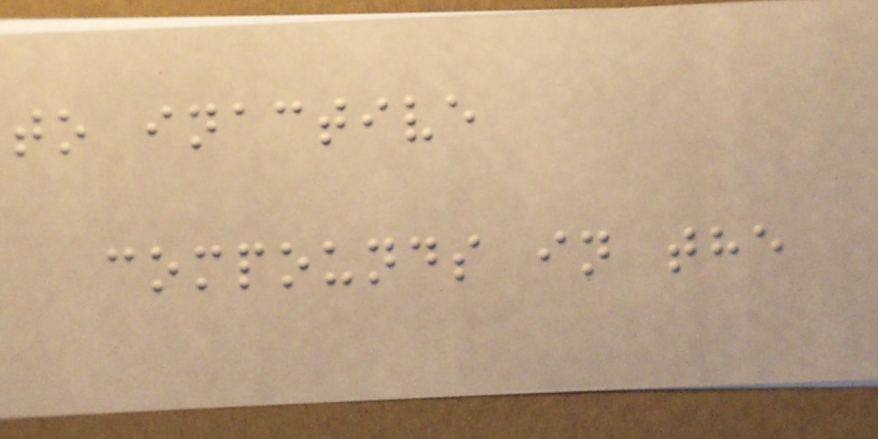to inactive
compounds in the
